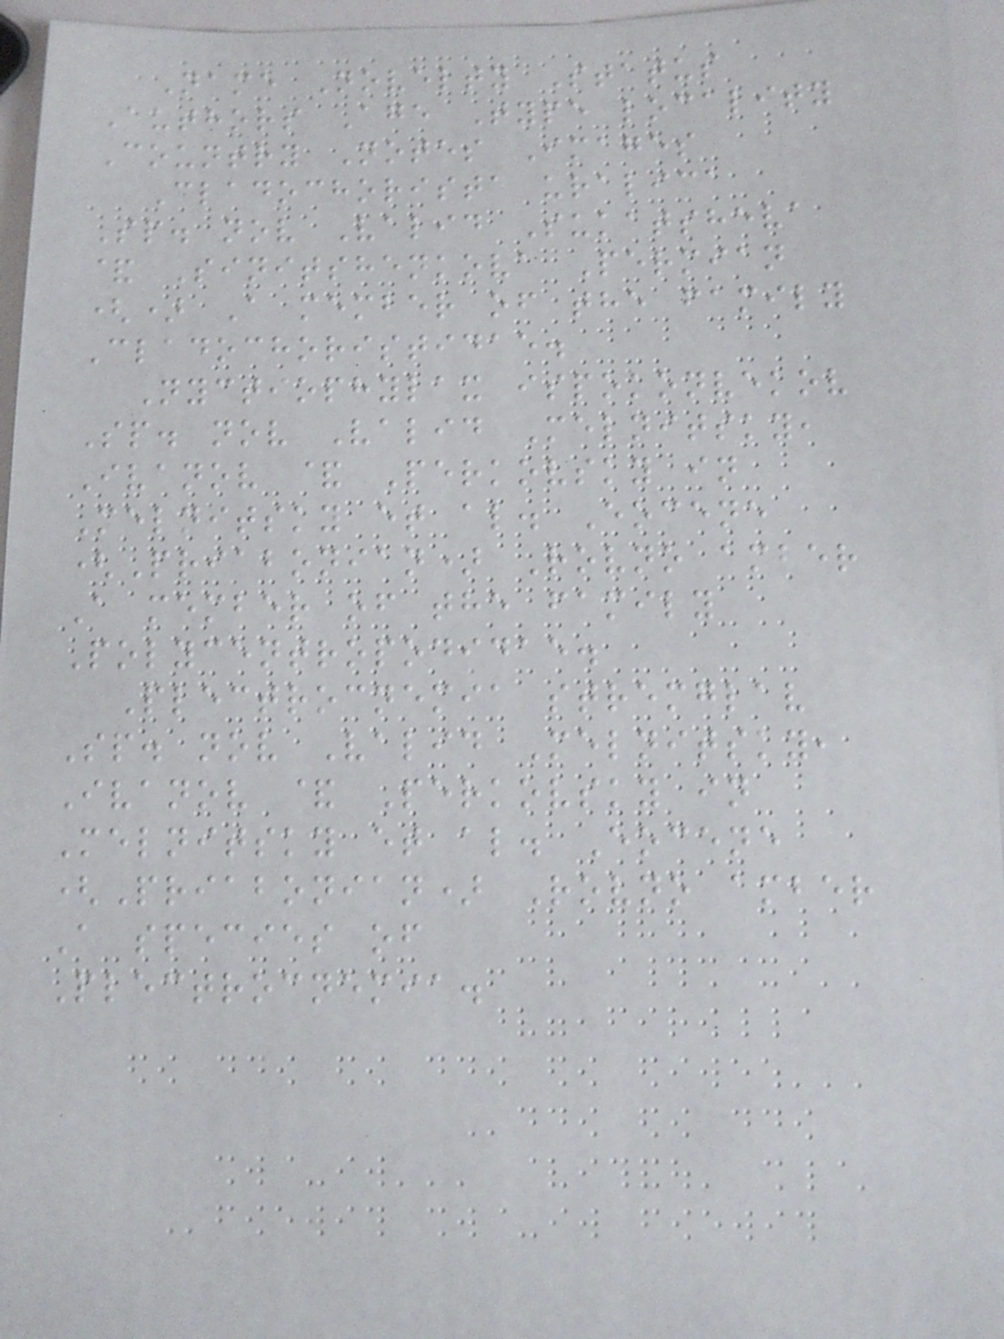Name Novelty Status
Authors Age Type locality
Country Notes Images
Cladochorista uralica
Sp. nov Valid Sukatsheva
& Sinitshenkova Permian
() A member of the family
Cladochoristidae.
Nyctiophylax ispokonvekov
Sp. nov Valid Melnitsky,
Ivanov & Perkovsky in
Melnitsky et al. Eocene
(Priabonian) Rovno amber
A member of the family
Polycentropodidae.
Plectrocnemia stremglav
Sp. nov Valid Melnitsky,
Ivanov & Perkovsky in
Melnitsky et al. Eocene
(Priabonian) Rovno amber
A species of
Plectrocnemia.
